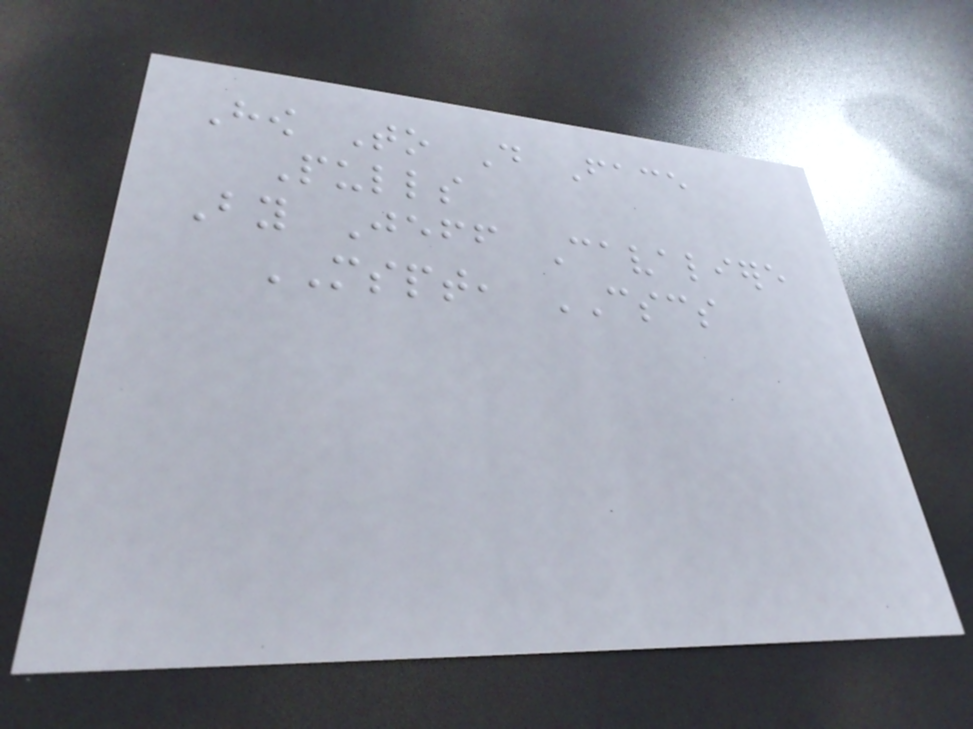How To Do Face
Pulls
By Jeff Cavaliere
MSPT, CSCS
